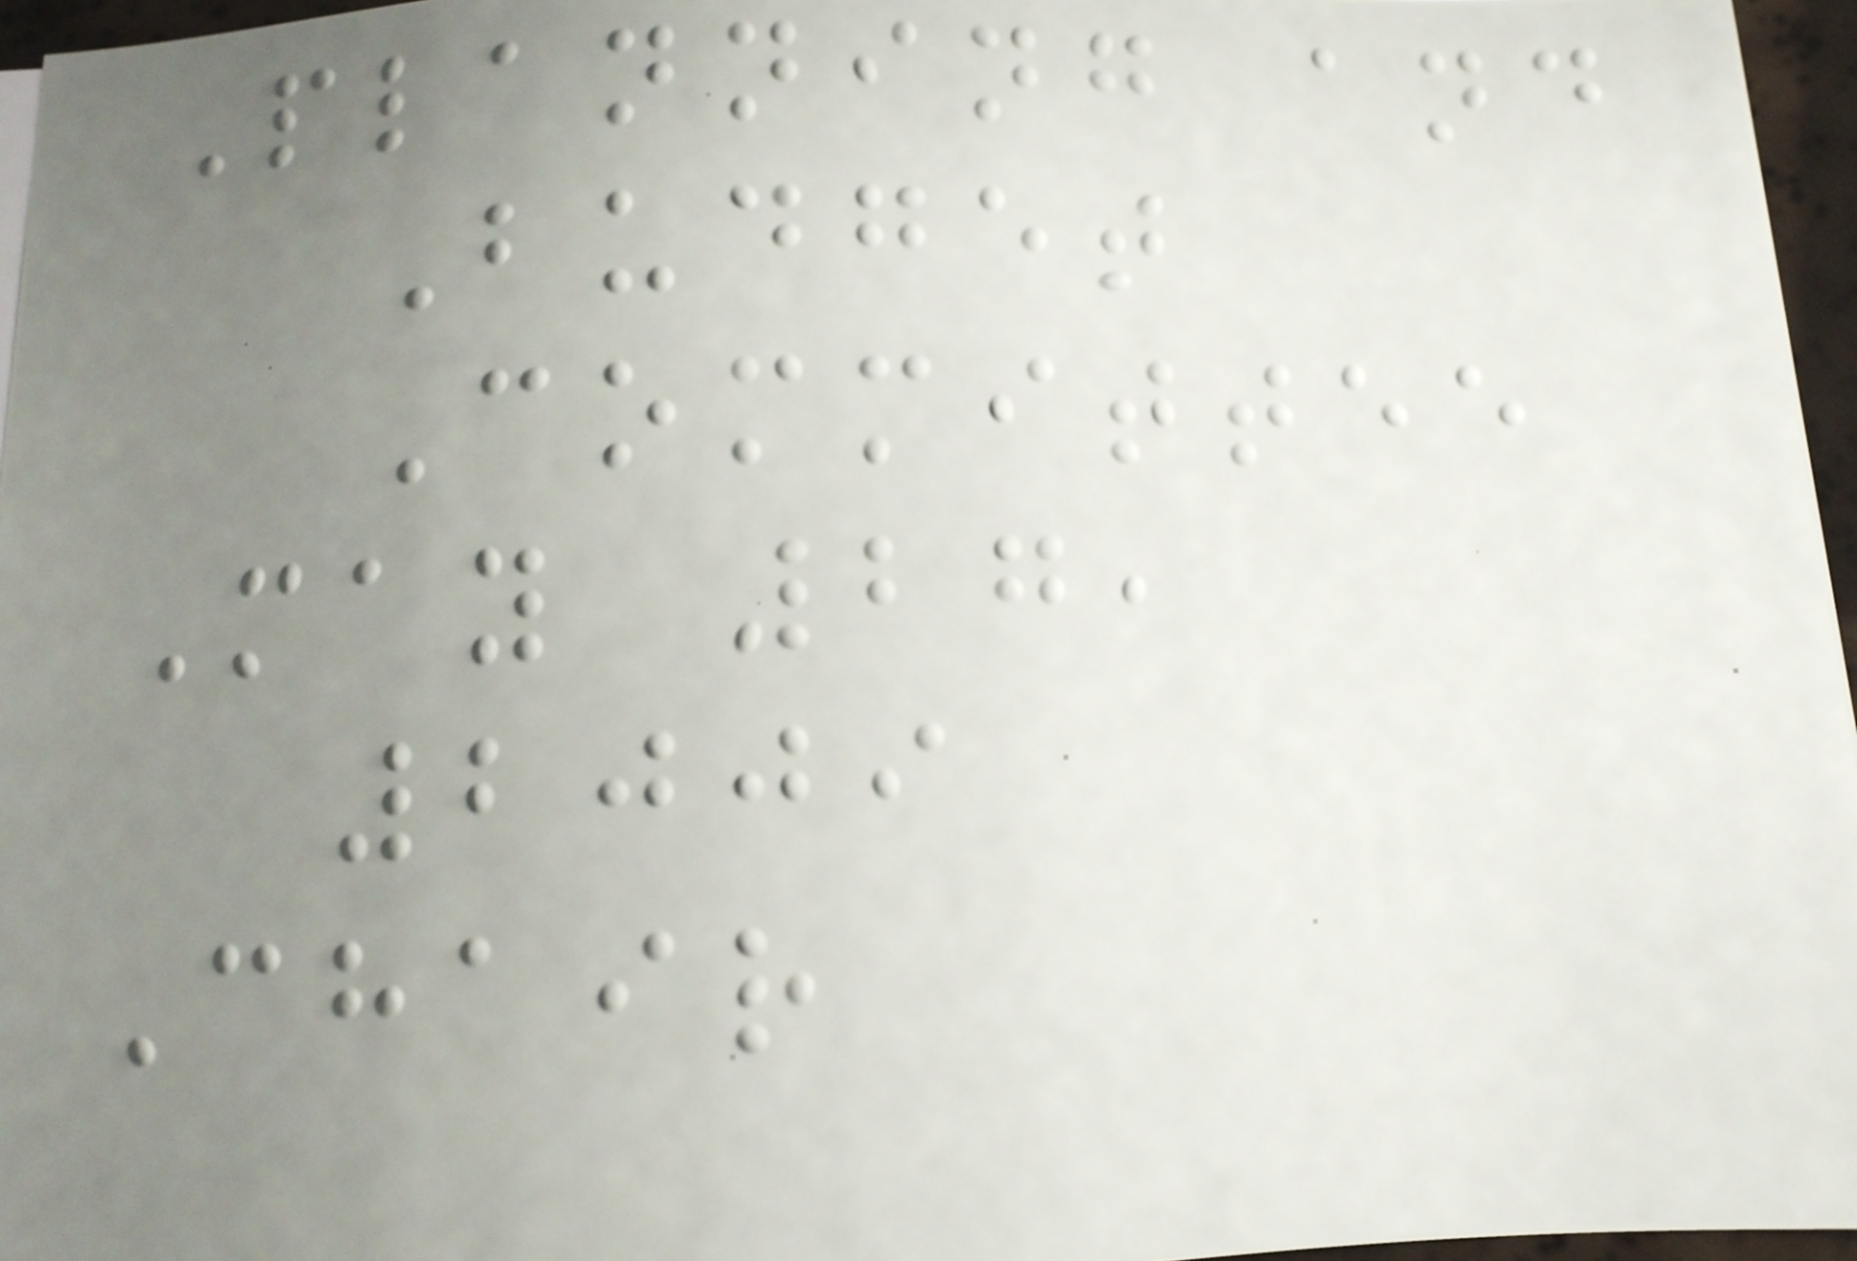Planning and
Budget
Committee
May 27,
2009
Chair
